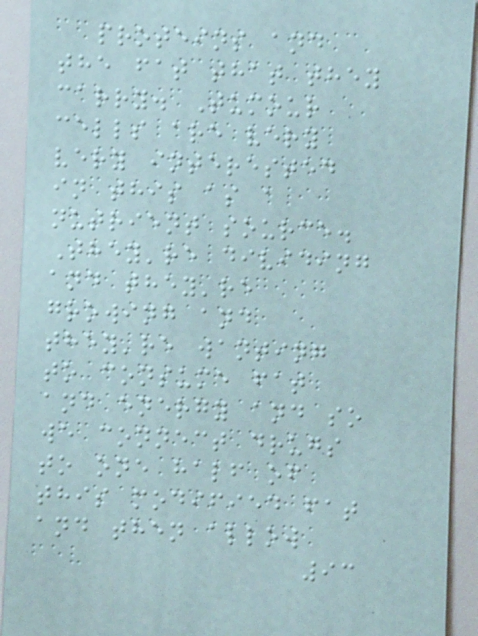proteins and
the fat that they
carry. Tumour
cells are very
very interested
in this as a
nutrient source.
They're dividing
and they're
growing and
they're wanting
to consume fat
and energy and so
we connect drugs
to one half of
this modified fat
and then allow
93
